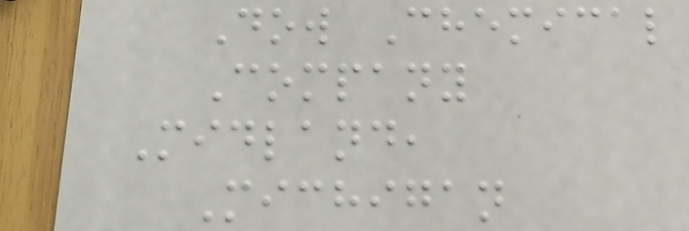Dow Chemical
Company
Midland,
Michigan
